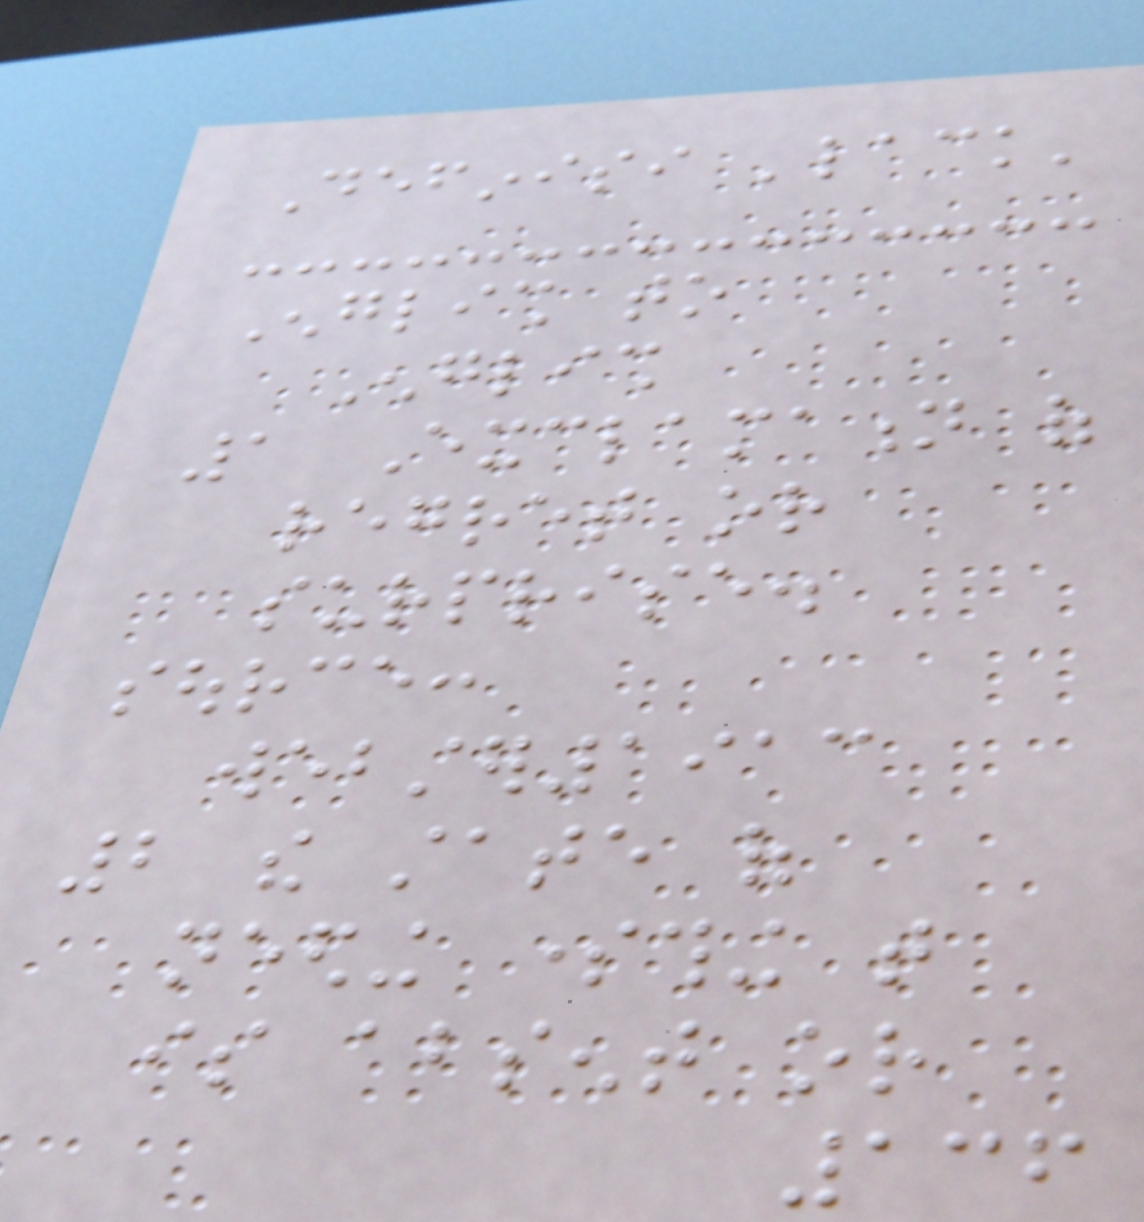Definisi 'lack'
English to
English
1 Exclamation of
regret or
surprise.
source:
webster1913
2 the state of
needing something that
is absent or
136
